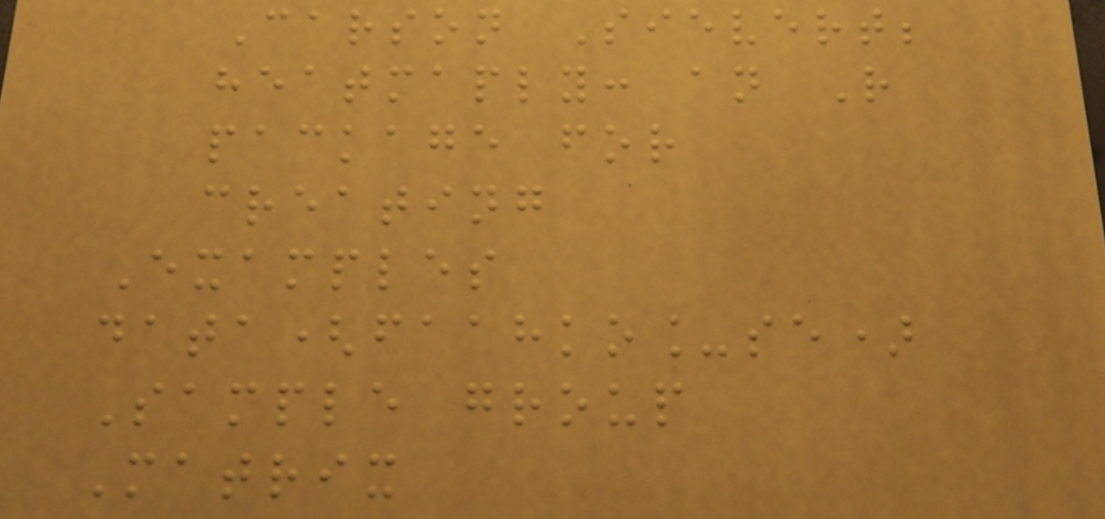Carson Sievert;
heatmaply: an R
package for
creating
Examples
data(faahko_se)
Sample group
Matrix
